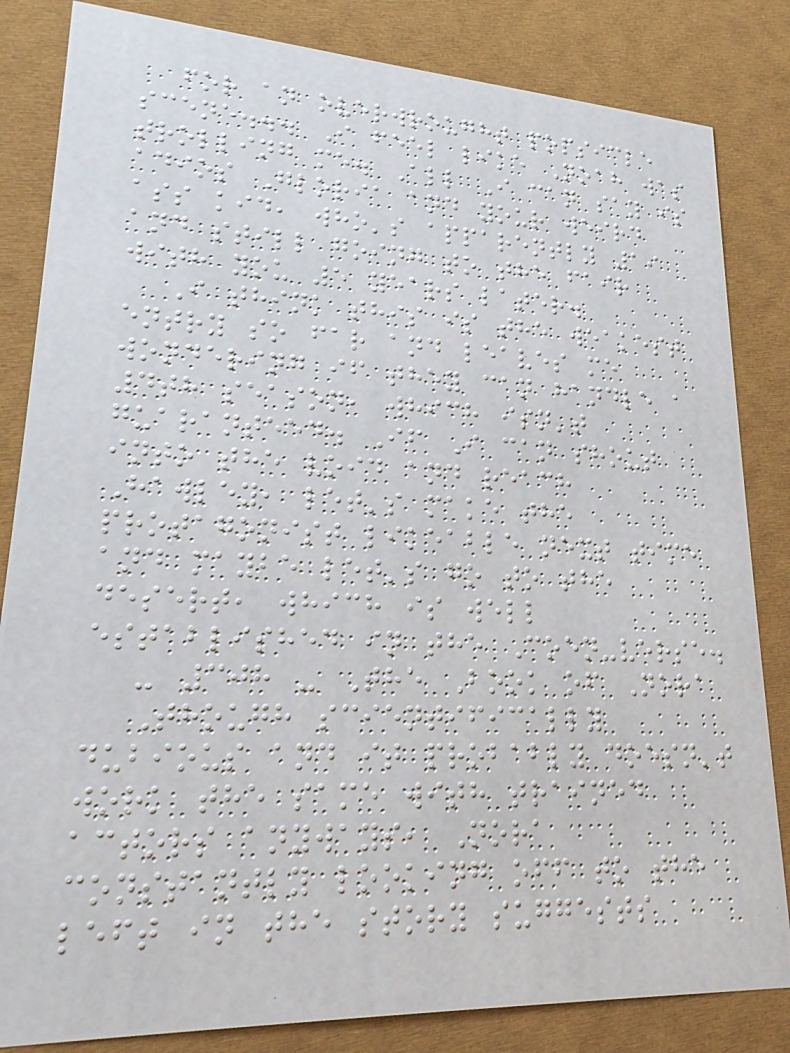for an overwrought popsicle
scene... I feel like Noah was
trolling me. All I can say is
adios Gloria and your weird
ass kid, who's apparently 19
and still going to the fair
with you 5 years later.
I think this is the weakest
entry so far and leaves me
wondering if they can handle a
4th season, which isn't
guaranteed. If I can shout
into the void and reach
Hawley, let's make the
protagonist likeable next time
and maybe let's go to the
desert, which is well
established in the Coen-verse.
- 308 - The Book of Nora
Though scientifically
dubious and it probably doesn't
work the same with trained
actors anyways, Nora
constantly looking off to the
left in the story suggests
